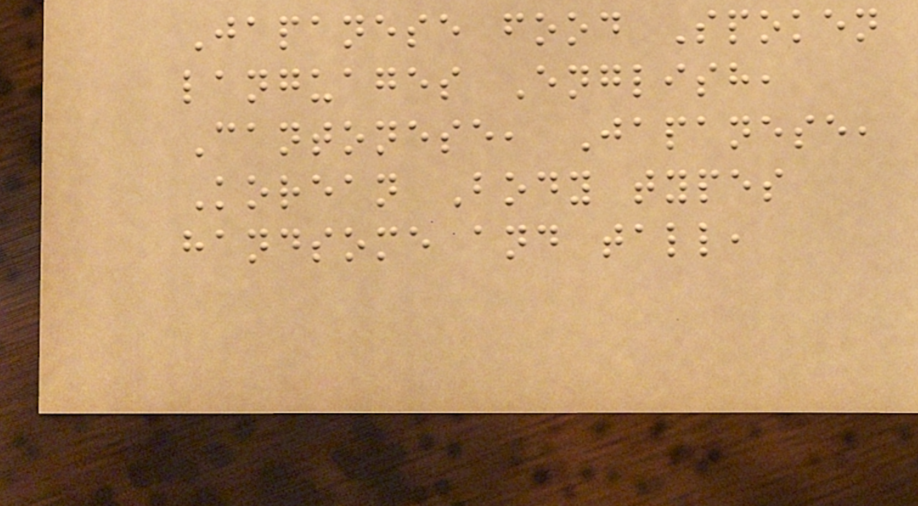Japanese food Spoken
languages English,
Cantonese, Japanese,
Korean Body types
handsome and tall,
